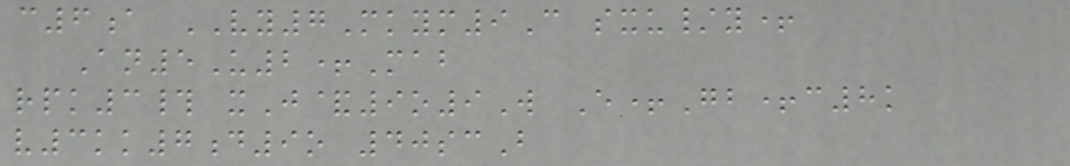c6a VY7Mkym9C sxu/y+
An5U2+Mab
rpk3# xJ&9o9W E+Gb+c8k
v3kk7d9o 40scB
